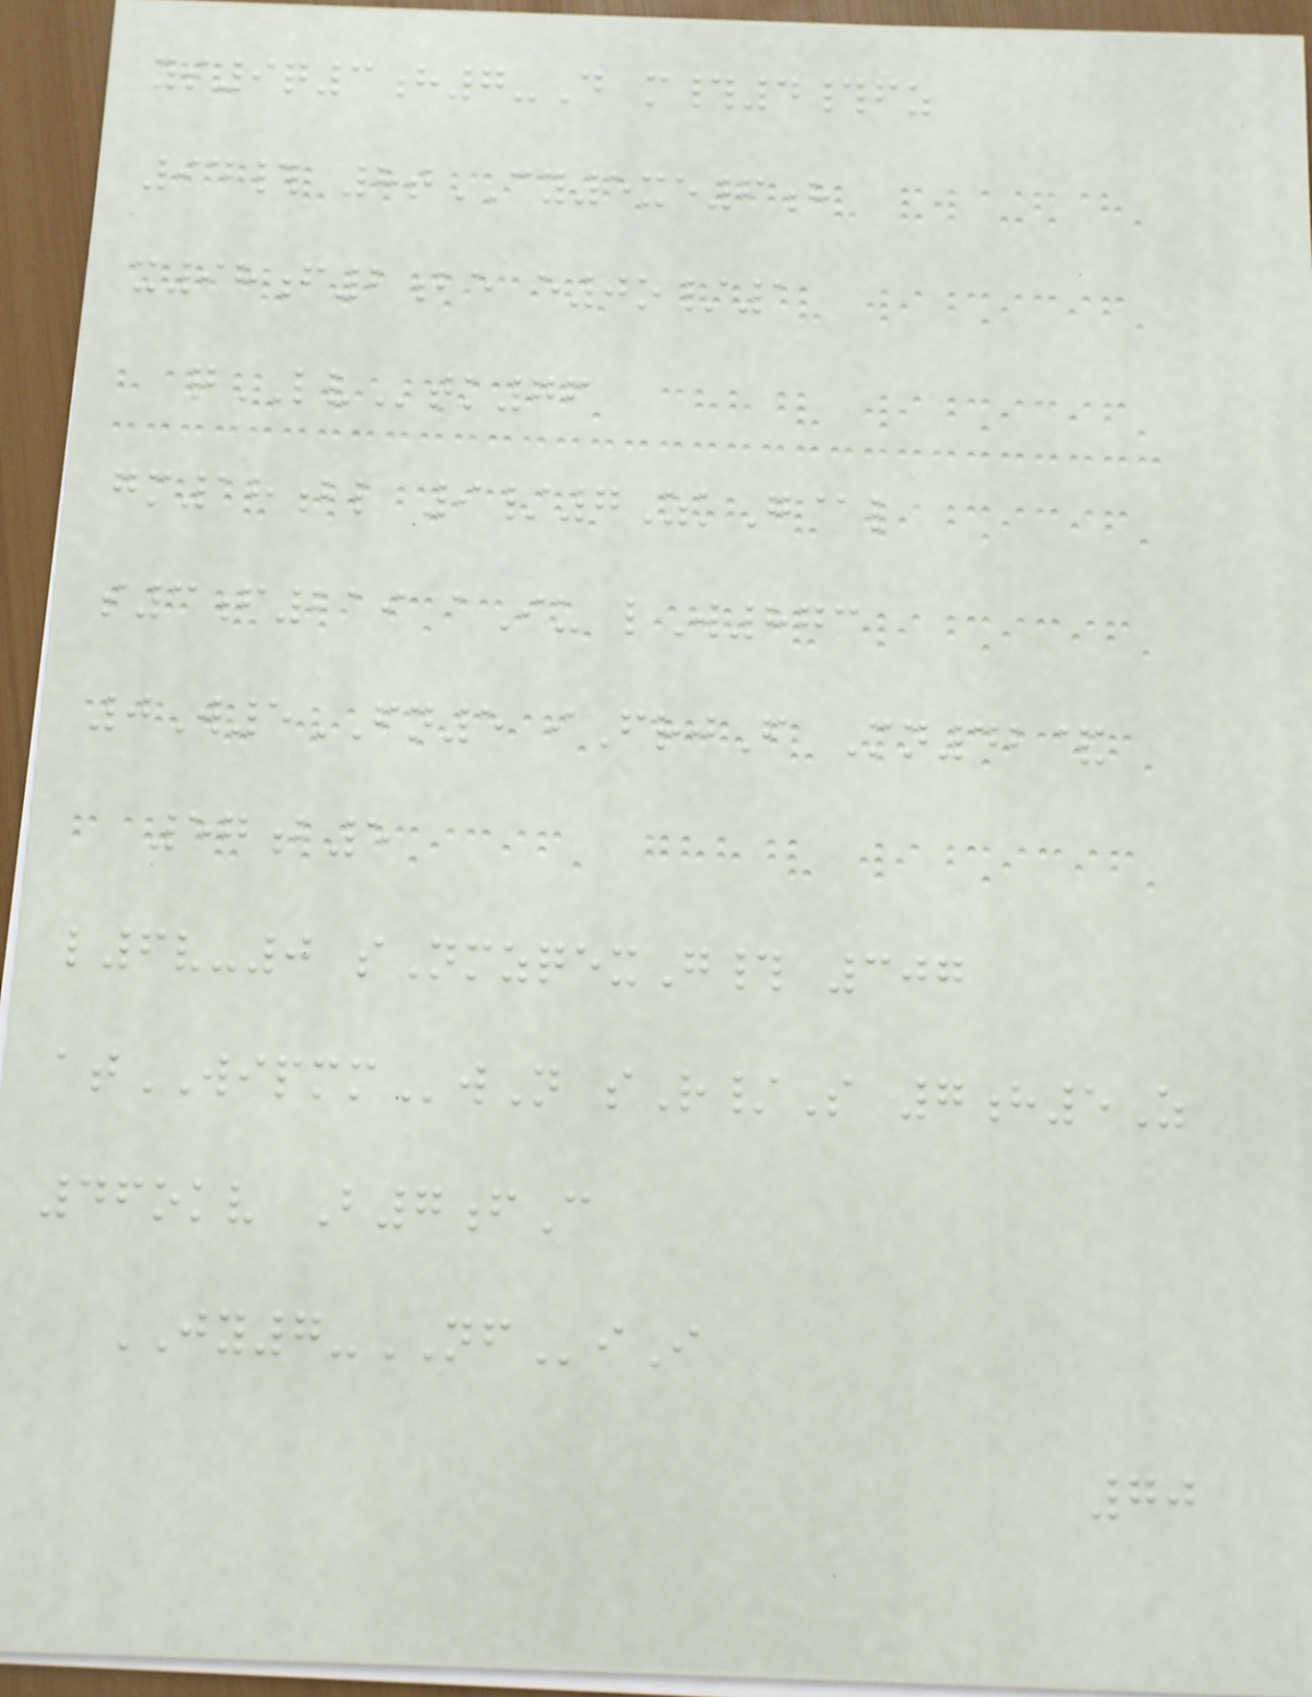ys9q3h7-D m#4#fz
94# 8tCY5xe6h
x98f2be e0o/1
qLVtk76
gm18bl 9/7ZkG@l
s3f219 aIu lW873
0W5FN5 iFrjF Mn42&
57b5
l6v-0 sNmzqexG# 307
atWIPMMwN sR/S 7h5Z
46okv B7fC
JY7-NFiI
70
